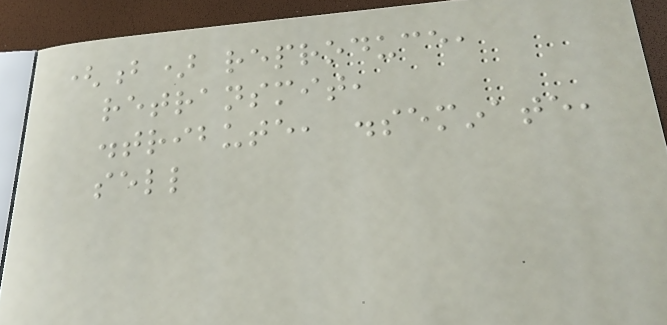(b) reproduce,
retransmit,
distribute, disseminate,
sell
